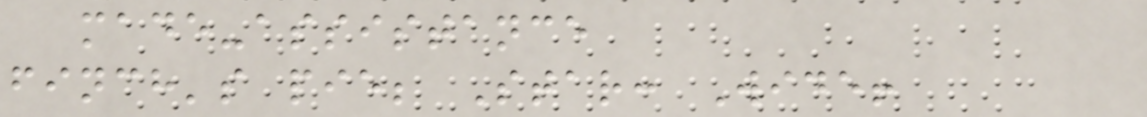made-assistance
finch's pie; Star: Wide!
